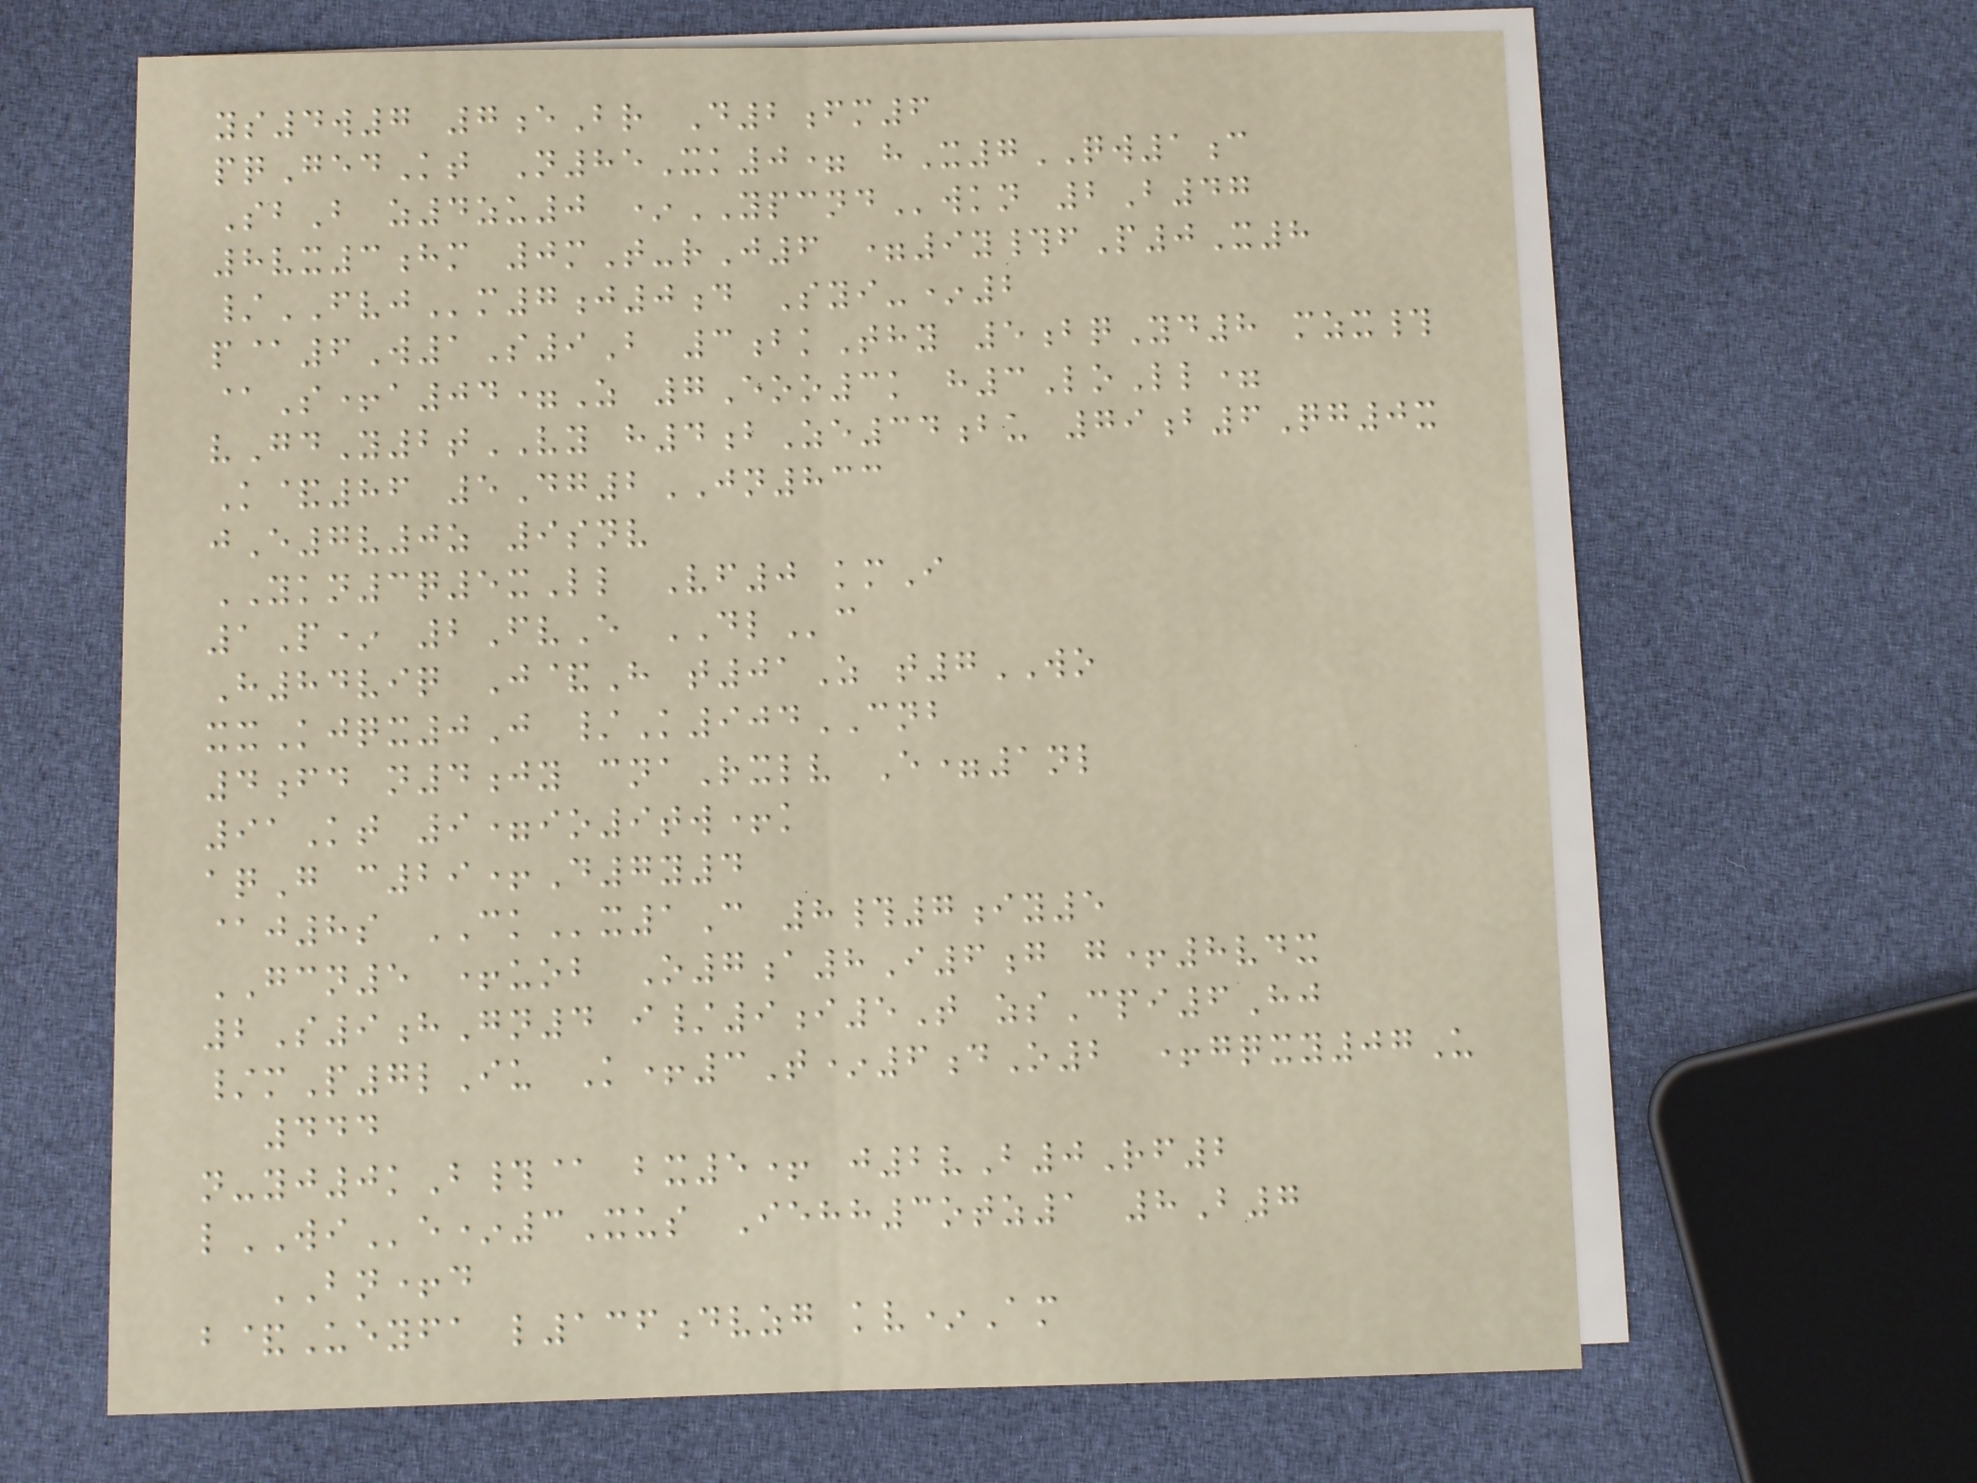ys4w7 7eBr D2fm6
pqGedKt N85Xk0= hX7QW1c
SbB z4zu0 *YPCNDwkn 2B47
8vx3hm 0mT-rJ6 =9y#fP0X8
/FVJm7j0d Syi-*2
p@6W1S9B 3bkThy 5bqYd8 mzx#
@S+a04=Z 7Eoo3k h3LoLl=
vGdY2tVY h4bZe34bu 79b6Qg0x
K&86 5Dg2JN833
jE7v0z 9snv
YKN3q5xLl Vf0 kmI
1P* 2FvE DLc
H84viq J&H t01Z t7WO
xxKjqx0J /K904CNB
4fd n4jy cnaRxlv E=1nl
91Kt 9=io9tw+k
aqG c29+D7y4
@j8s CKx1C 8#7iy5
GCN5 +uob O7a8I6g g+8vdx
2S9hGn4 i/9i5T zsCpi6Hj
/mP7lIu K+3T*6dO2 +gqxy07U
444
n-yj0kB#@ bx5+ j2vB0Rf2
lWIe*3Xus Iehh3otz1 8B7
BN+d
b&Ueyfa l136dvzg kv*Am
